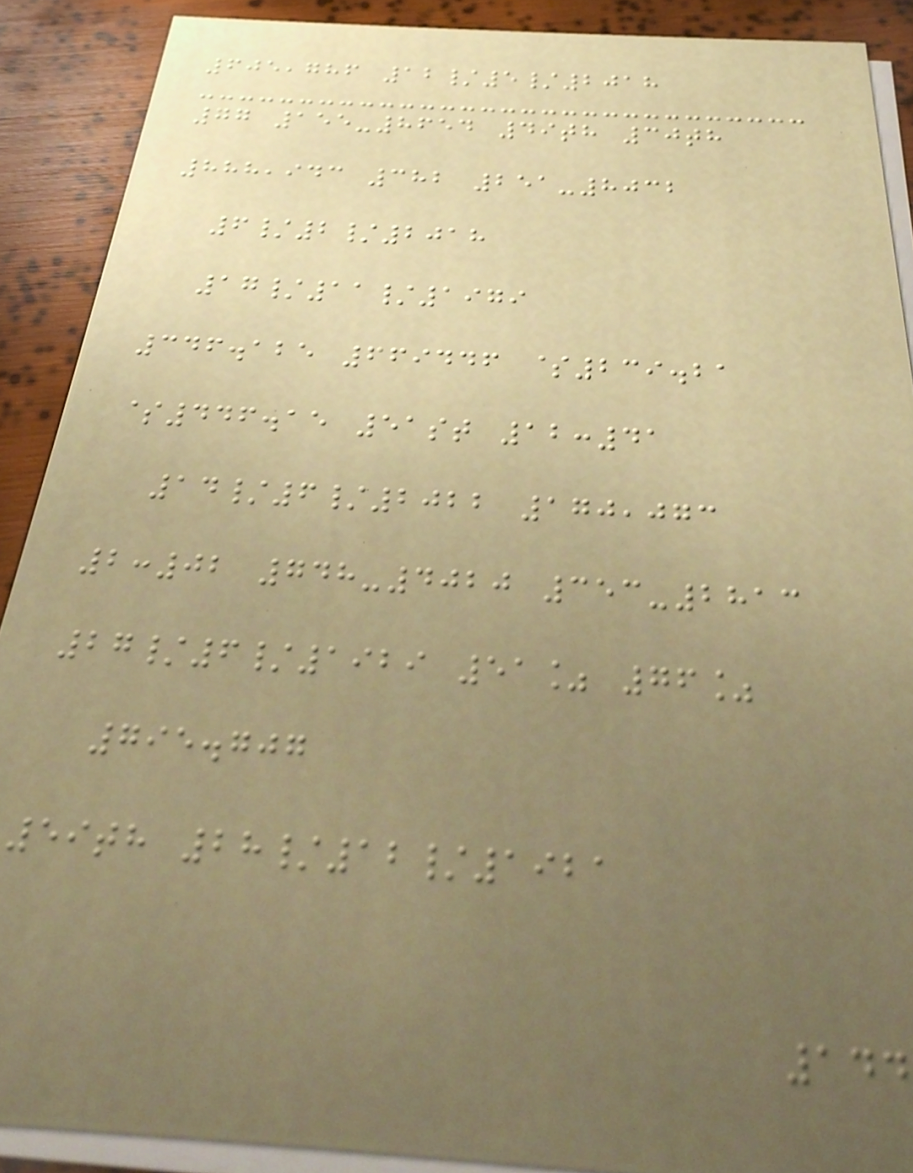605,786 12/5/2018
77 155-8654 49th 30th
888,943 382 251-8032
6/2/2018
17/11/1979
346.125 669446 $239.21
$446.15 51st 12:41
14/6/2022 170,073
2:02 748-4020 353-2813
27/6/1929 51% 76%
795.707
59th 28/12/1921
144
